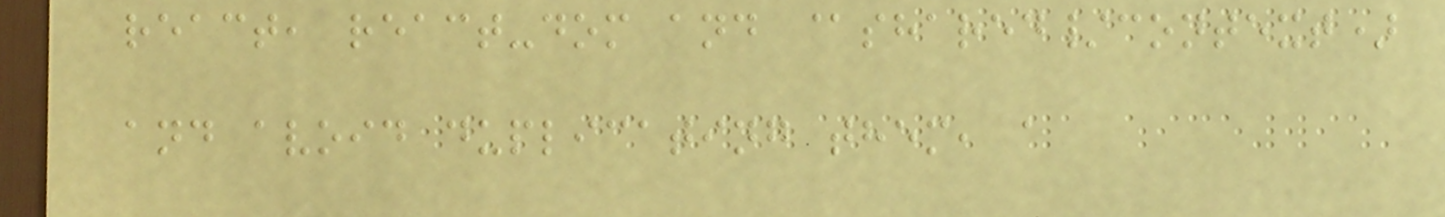react, react-dom and @shared/context)
and avoid duplicating them, a
